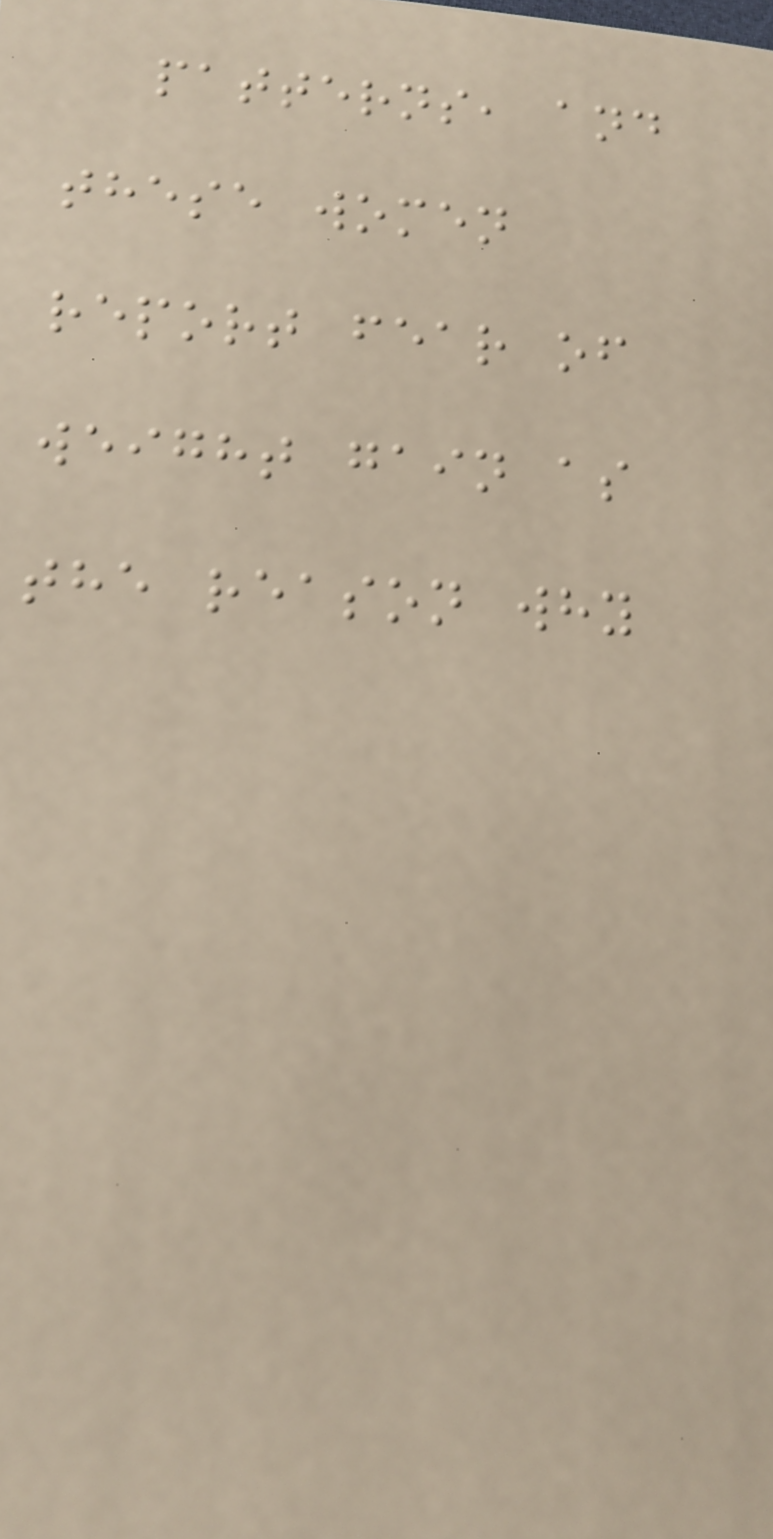patterns, and
these women
report fear of
weight gain as
the reason why
